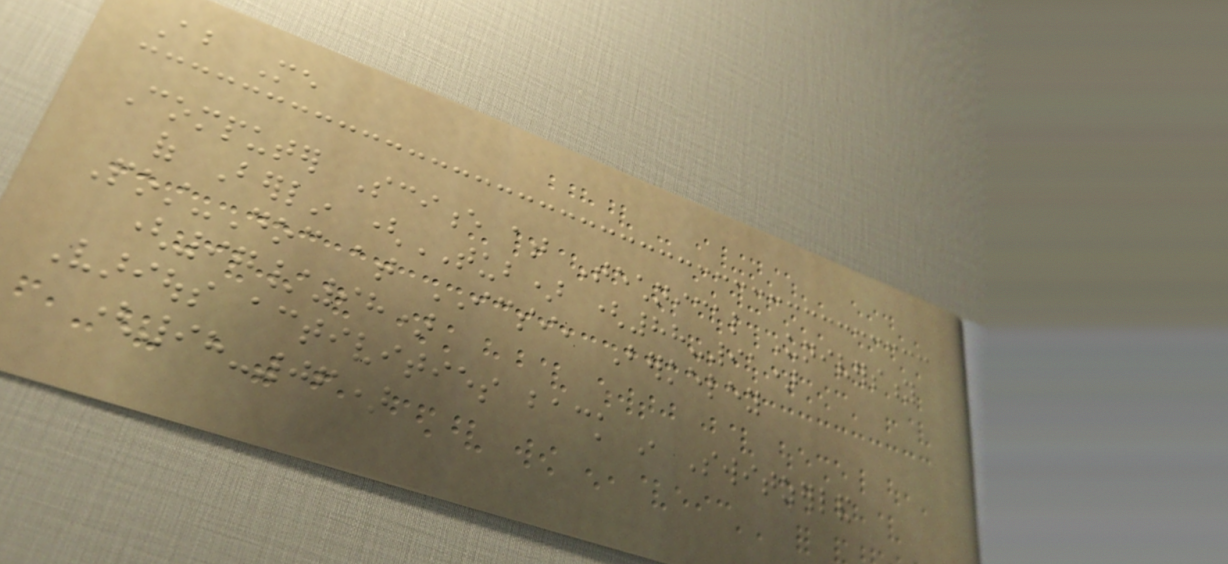About Me
Computer Science at Technical University
of Berlin (TUB) (88-91)
Post-Doc at ICSI, Berkeley
(97/98)
Various activities back in Switzerland
(98-06)
